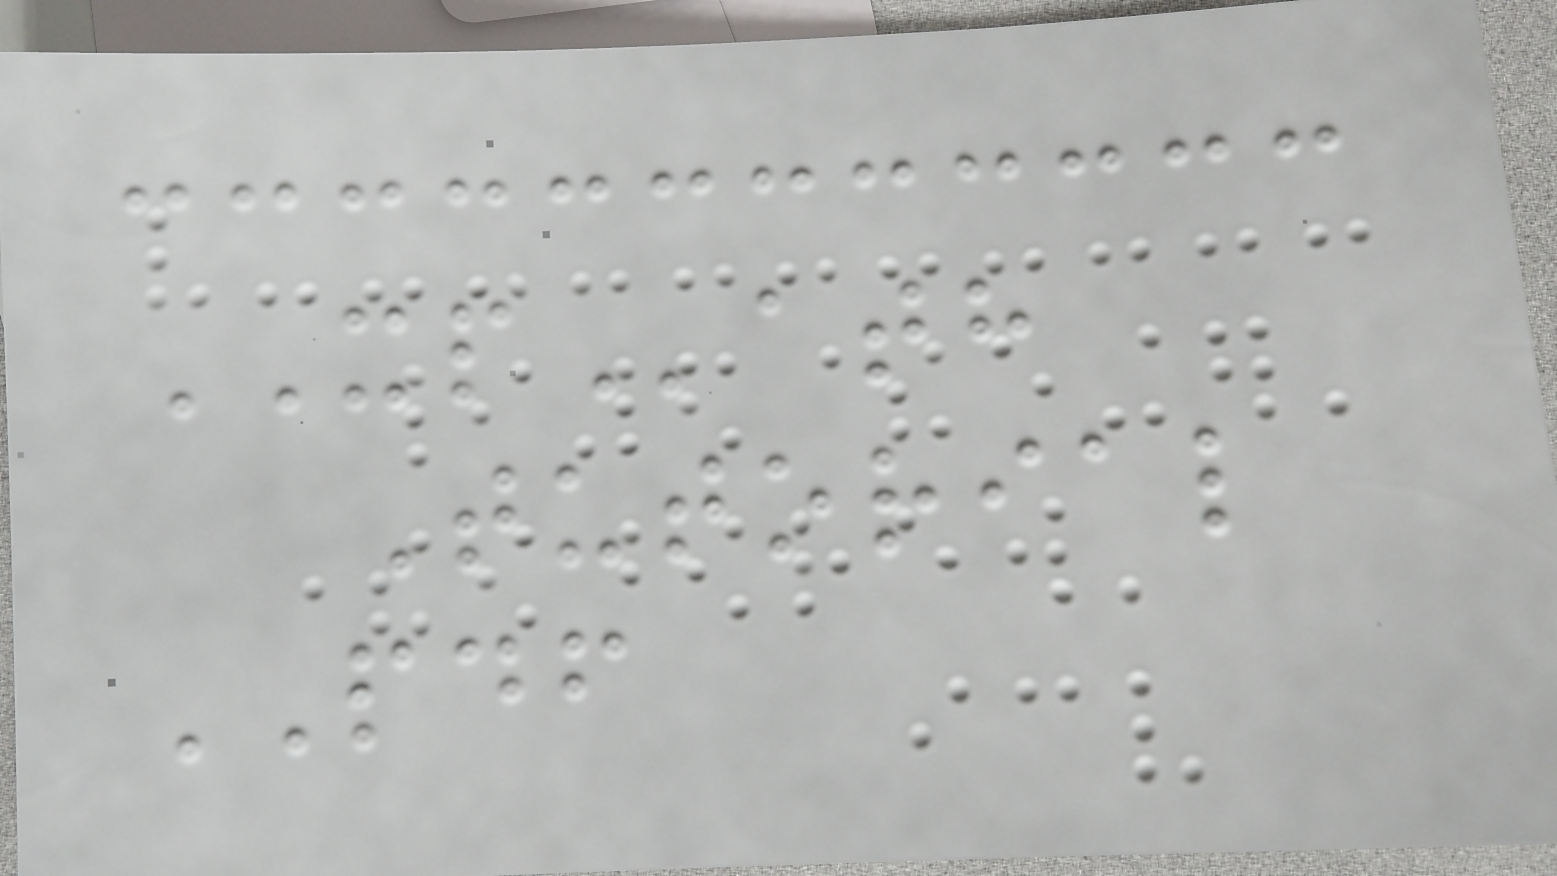XPath
Tutorial
PDF
